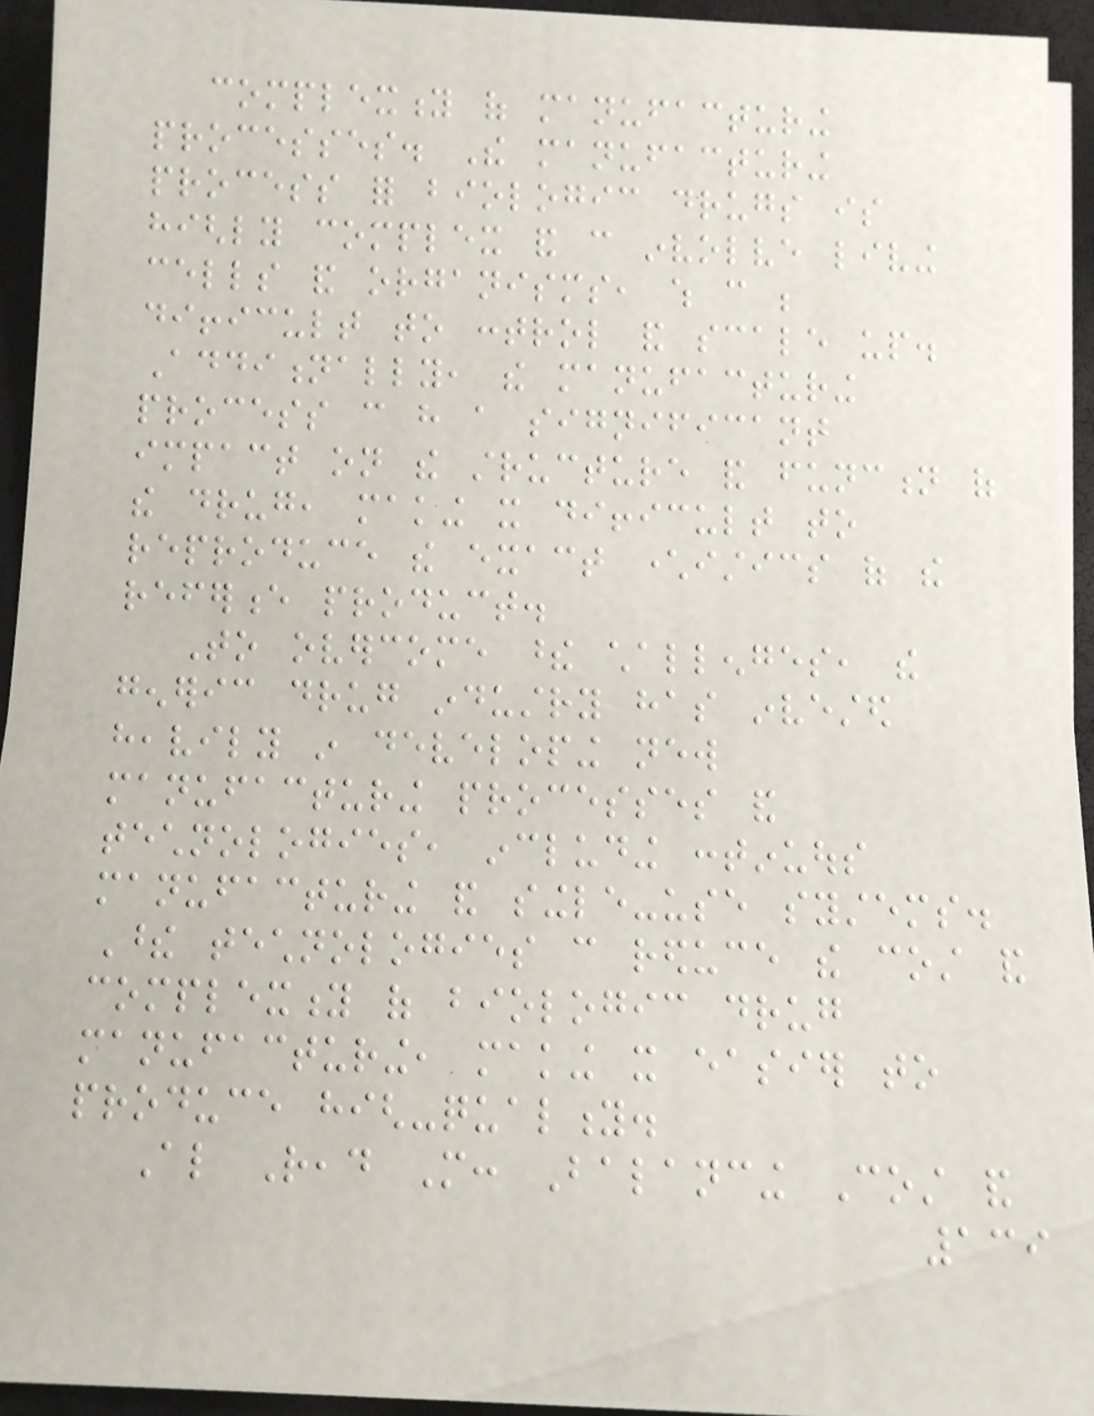complexity of manufacturing
processes. The manufacturing
process for biologic drugs is
highly complex and can involve living
cells and organisms, which can be
difficult to control and scale up.
Additionally, the manufacturing
process can have a significant
impact on the structure and function of
the drug, making it difficult to
reproduce the exact characteristics of the
reference product.
To overcome these challenges, the
generic drug industry has invested
heavily in developing new
manufacturing processes and
technologies, including continuous
manufacturing and single-use systems.
These technologies can reduce the cost and
complexity of biologic drug
manufacturing, making it easier to
produce high-quality.
Also Read More: Balancing Cost and
139
